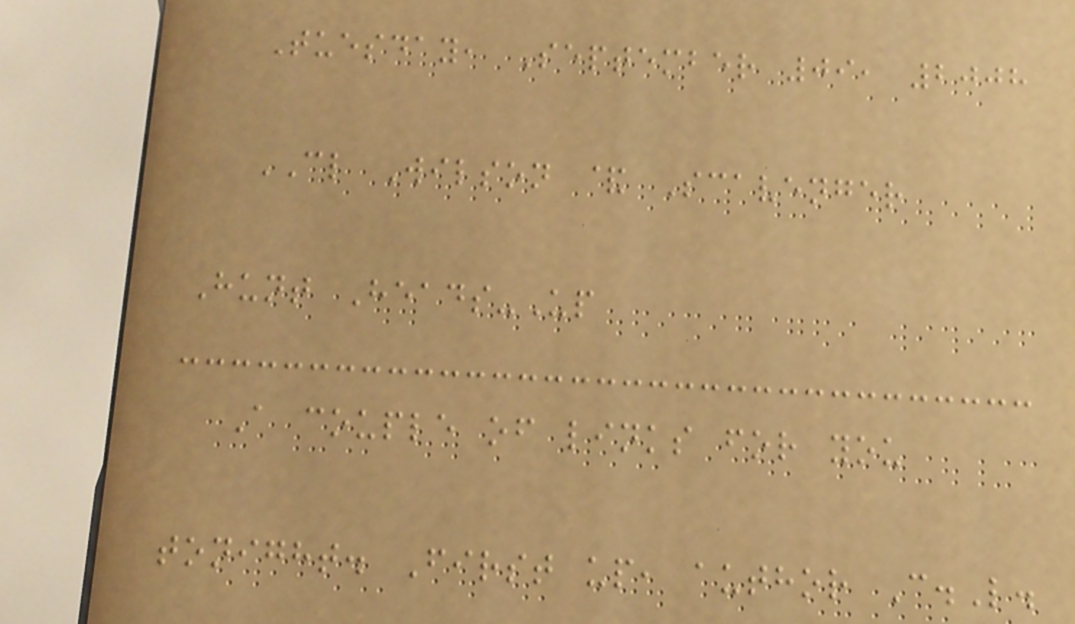Tuesday, September 09, 2008
CL Wilson & Scavenger
Hunt Heads-Up
A couple of links for you
tonight. First up, author C.L.
